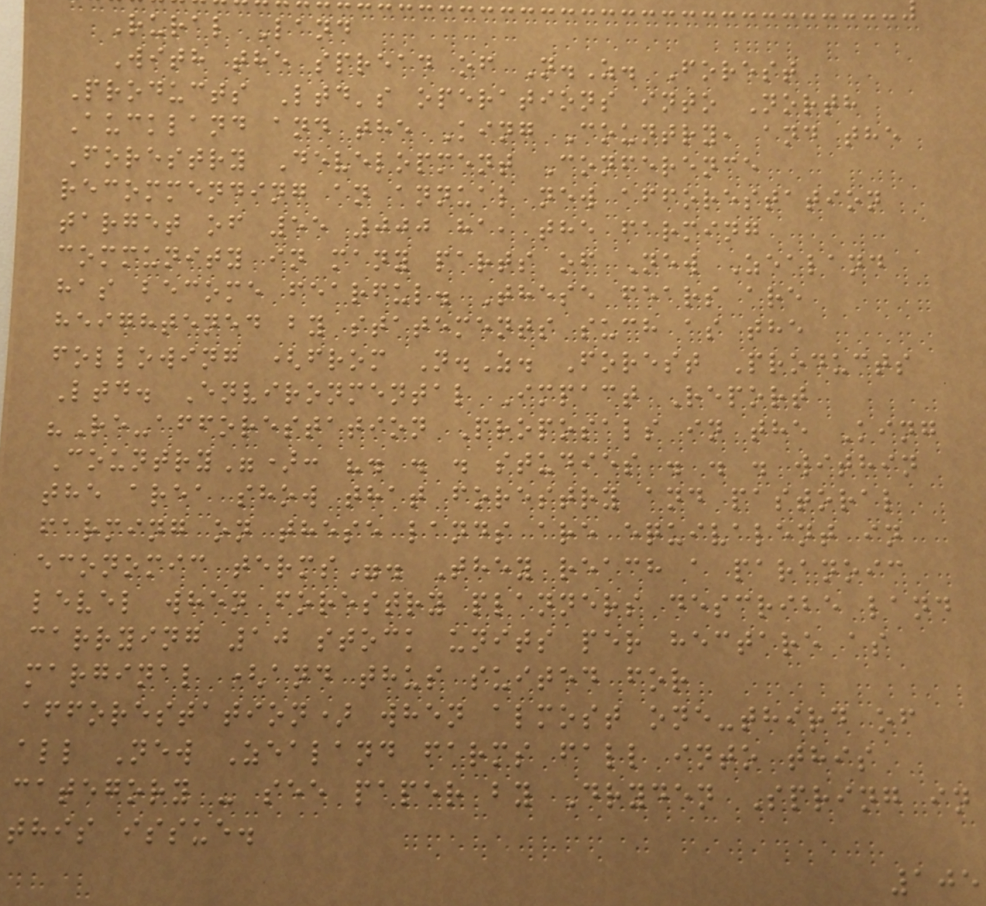Rural Land
With the spread of N.Z. Forest
Products Ltd's operations into North
Auckland and the King Country, and the
Forestry Development Conference
recommending an annual new afforestation
target of 55 000 ha, the farming
community in many parts of New Zealand
has become fearful. These fears are
heightened by statements such as the
following (from N.Z. Forest Products
Ltd. Environmental Impact Report
"Re-afforestation Proposals in the King
Country"): ". . . studies . . . within
the area show that forestry and pastoral
farming on these lands are equivalent in
economic terms". They reach a paranoic
level when forestry planners describe land
carrying 10 stock units per hectare as
marginal (and thus suited for
afforestation) when almost one-third of
all New Zealand farms fall into this
category - see paper by Dryden Spring in
this issue.
105
